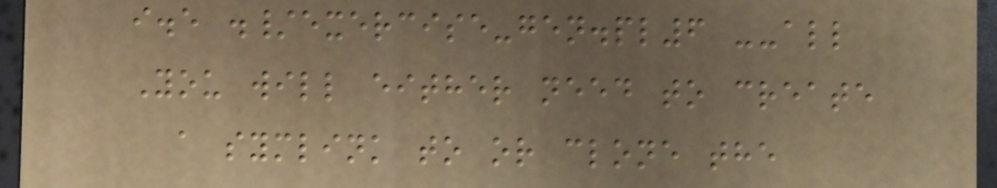i.e ./exercise-gen.pl6 --all
You will either need to create
a symlink to or clone the
